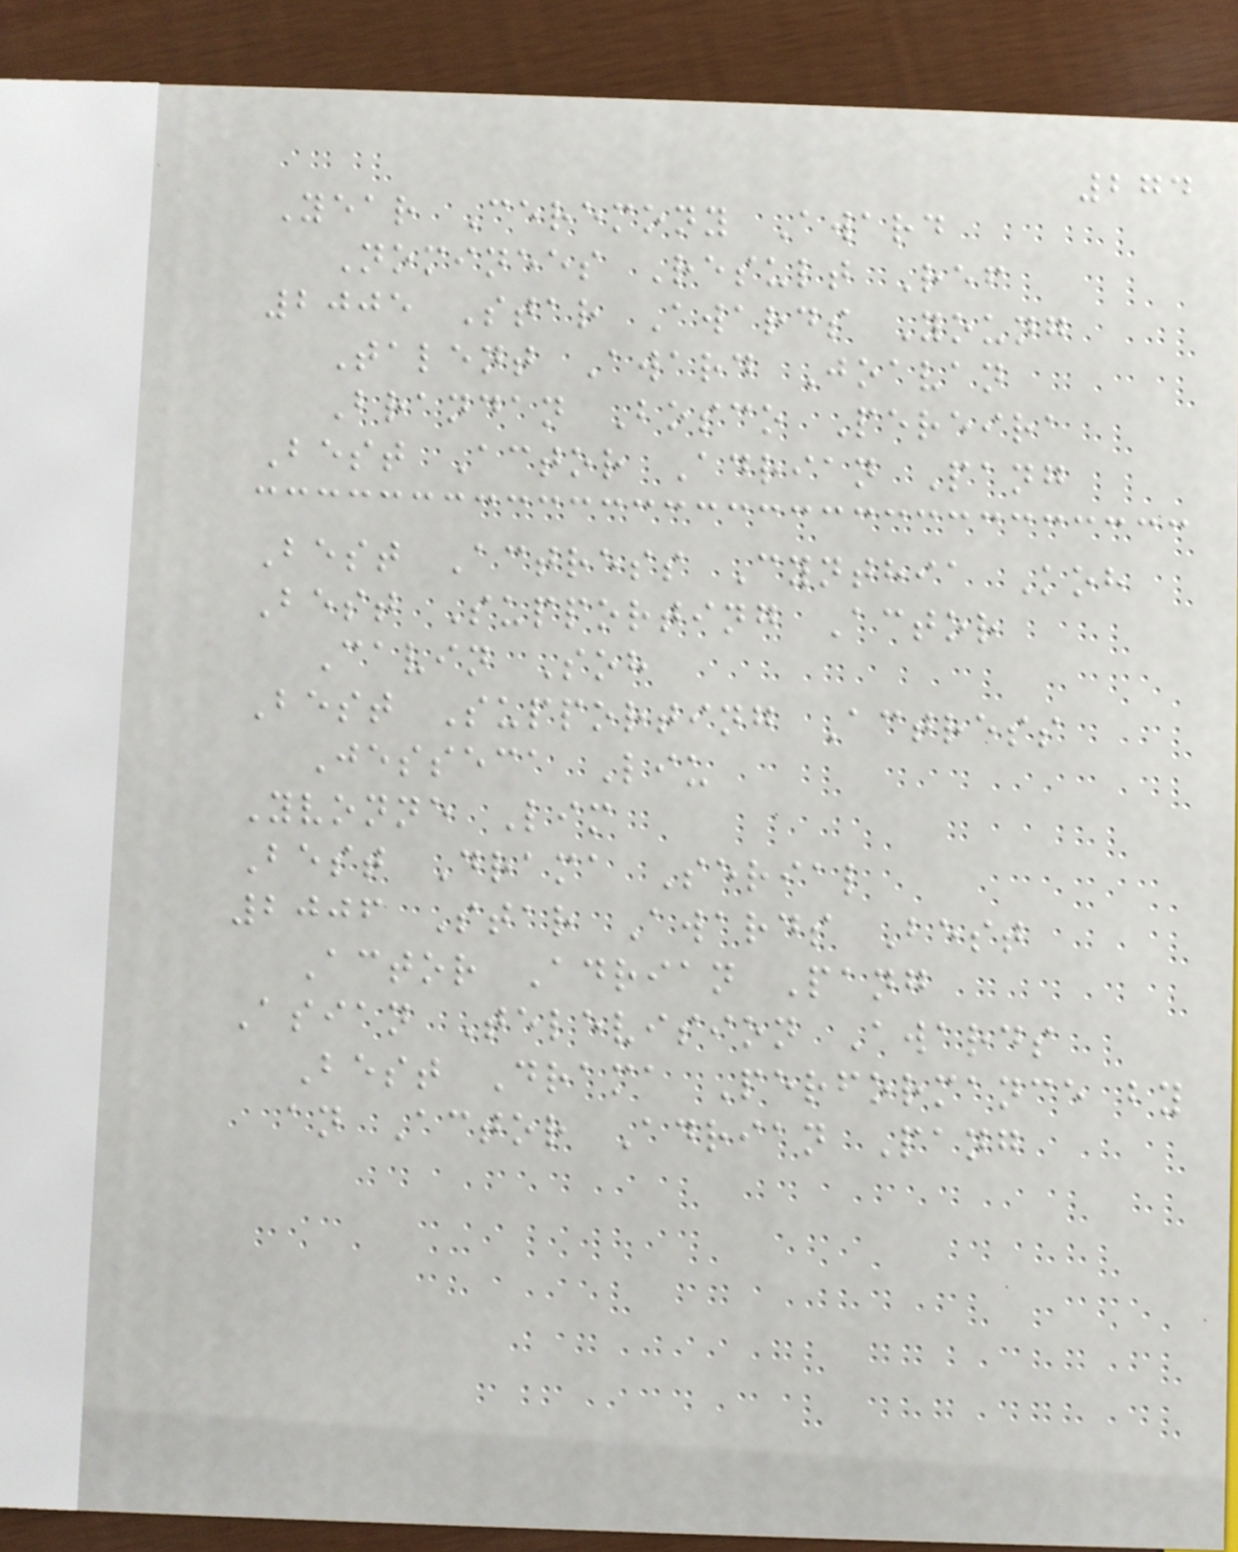274
Year Ceremony Award
Nominees Result Ref
2005 Star Awards Young
Talent Award Joavan
Brandan Bosco Pereira
Best Actor Adrian Pang
Best Actress Cynthia Koh
Best Supporting Actor
Cavin Soh
Best Supporting Actress
Jesseca Liu
Yvonne Lim
Best Drama Serial
2006 Star Awards Best
Actor Adrian Pang
Asian Television Awards
Best Drama Performance by
an Actor Adrian Pang
